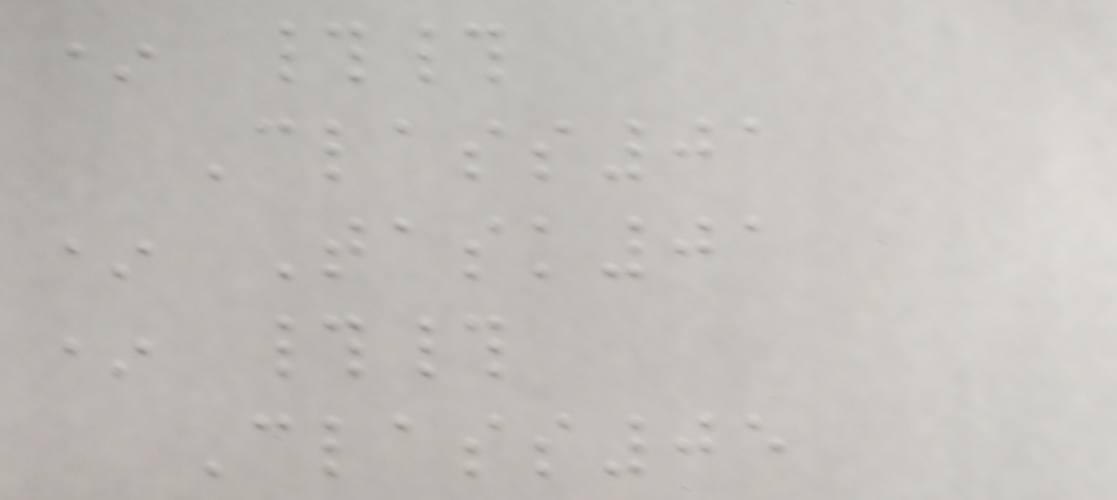* ##
Class01
* Task01
* ##
Class05
